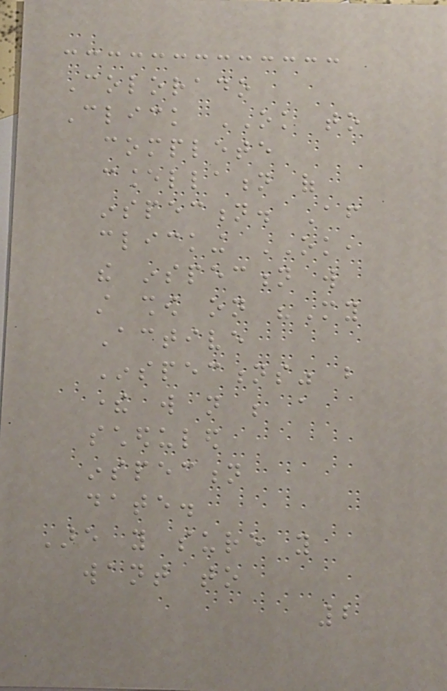Colorado
Click OK to
complete
cancellation of
inspection. After
clicking OK,
the inspection will
still show on "My
Active
Inspections" but
there will not be a
scheduled
inspection
date.
Are you sure you
want to
2
